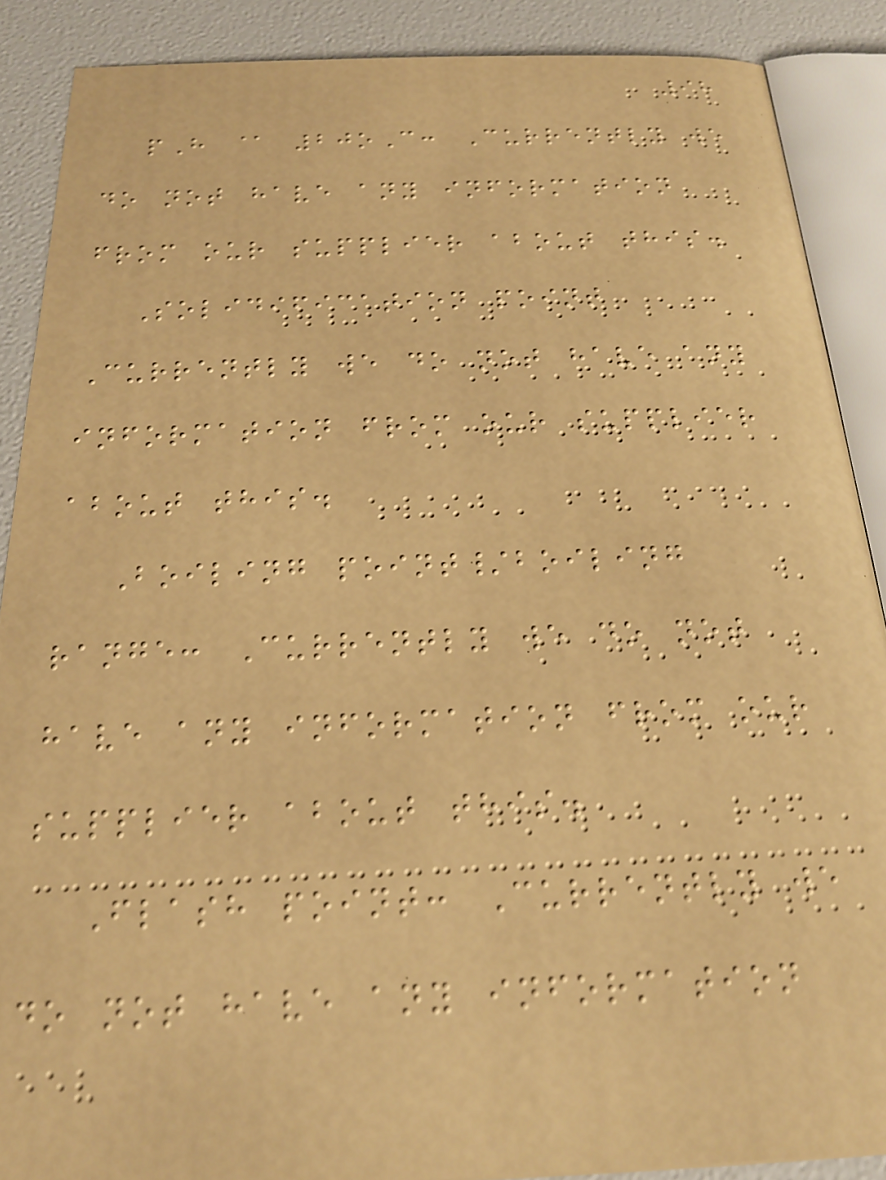98
pH @ 20oC: Currently we
do not have any information
from our supplier about this.
Solidification point
Currently we do not have any
information from our supplier
about this.
Boiling point/boiling
range: Currently we do not
have any information from our
supplier about this.
Flash point: Currently we
do not have any information
